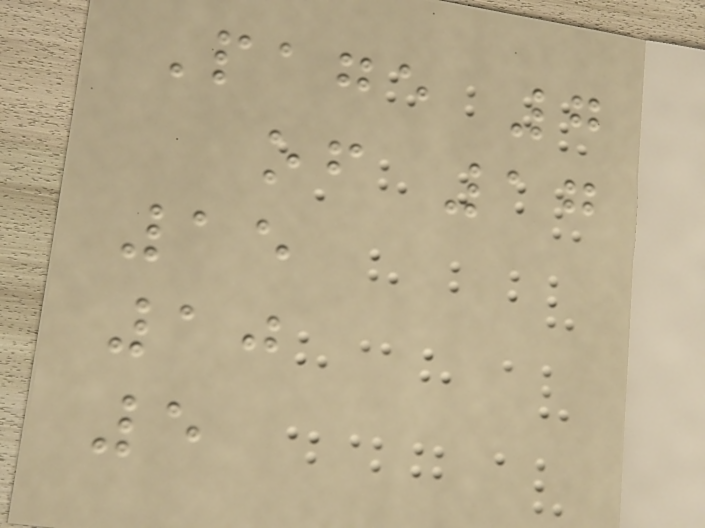Page 7
of 17
15
10
5
